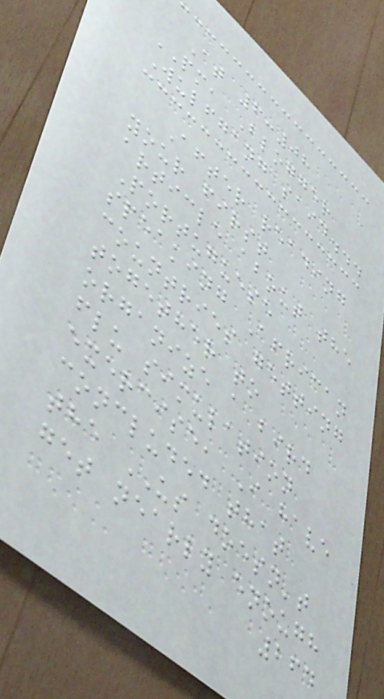At 6:08
PM, Blogger
Wulfgang said...
After reading
your first
article about the
Portuguese
speaking African
countries getting
together to
organize a bird
flu simulation
exercise, I have
concluded that
the US doesn't
get nearly enough
264
